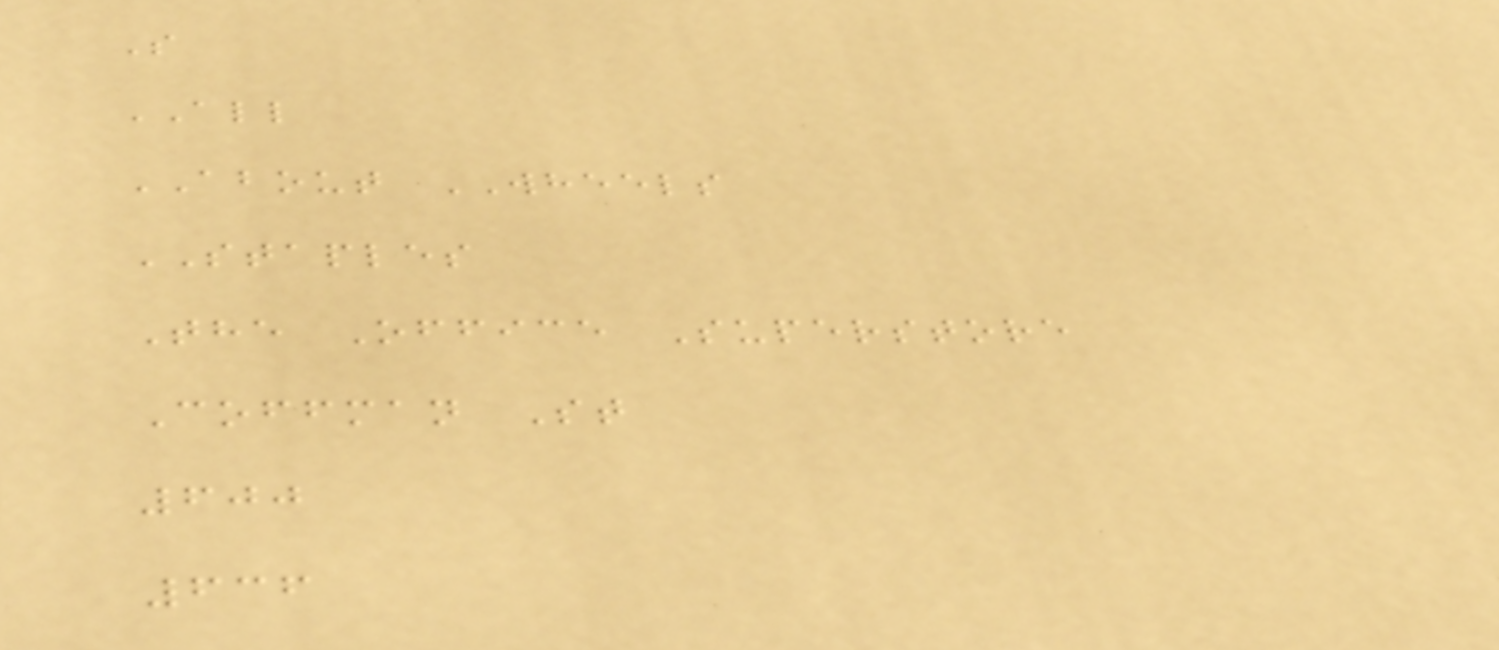S
ALL
ABOUT WHEELS
STAPLES
The Office Superstore
Coffman St
600
636
